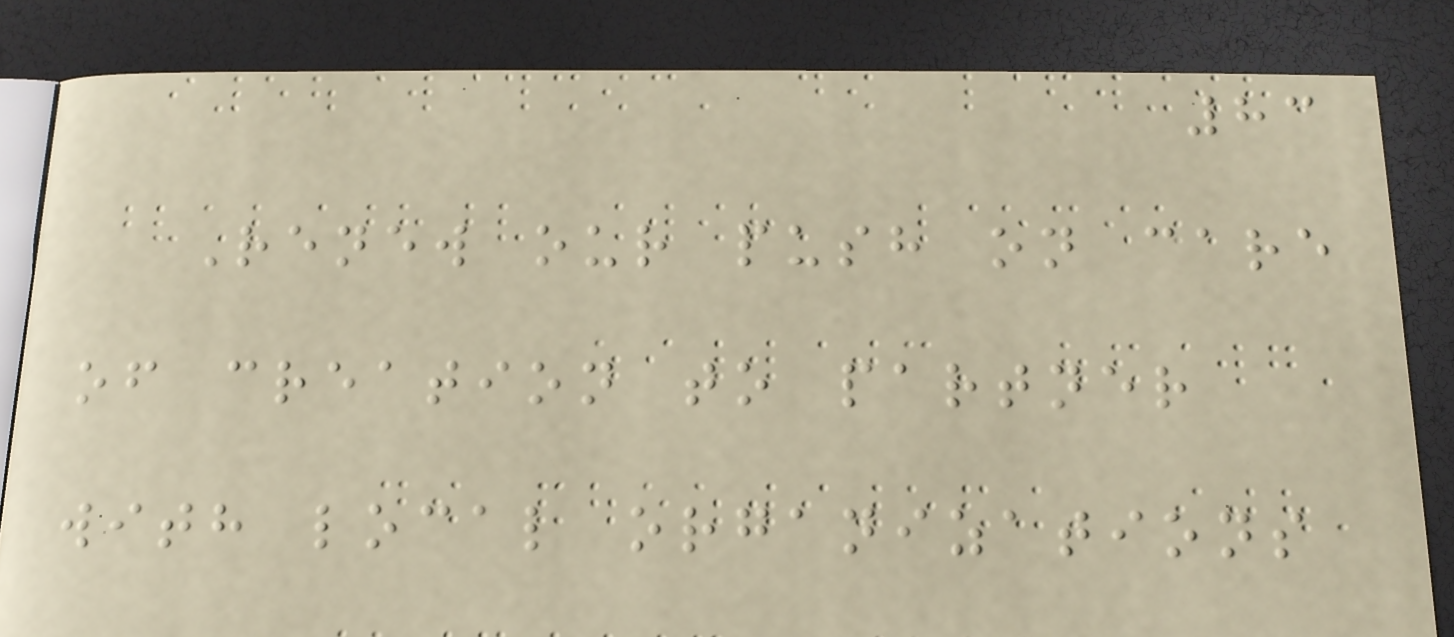83
Renew our push on care
of creation to partner
with local organizations
